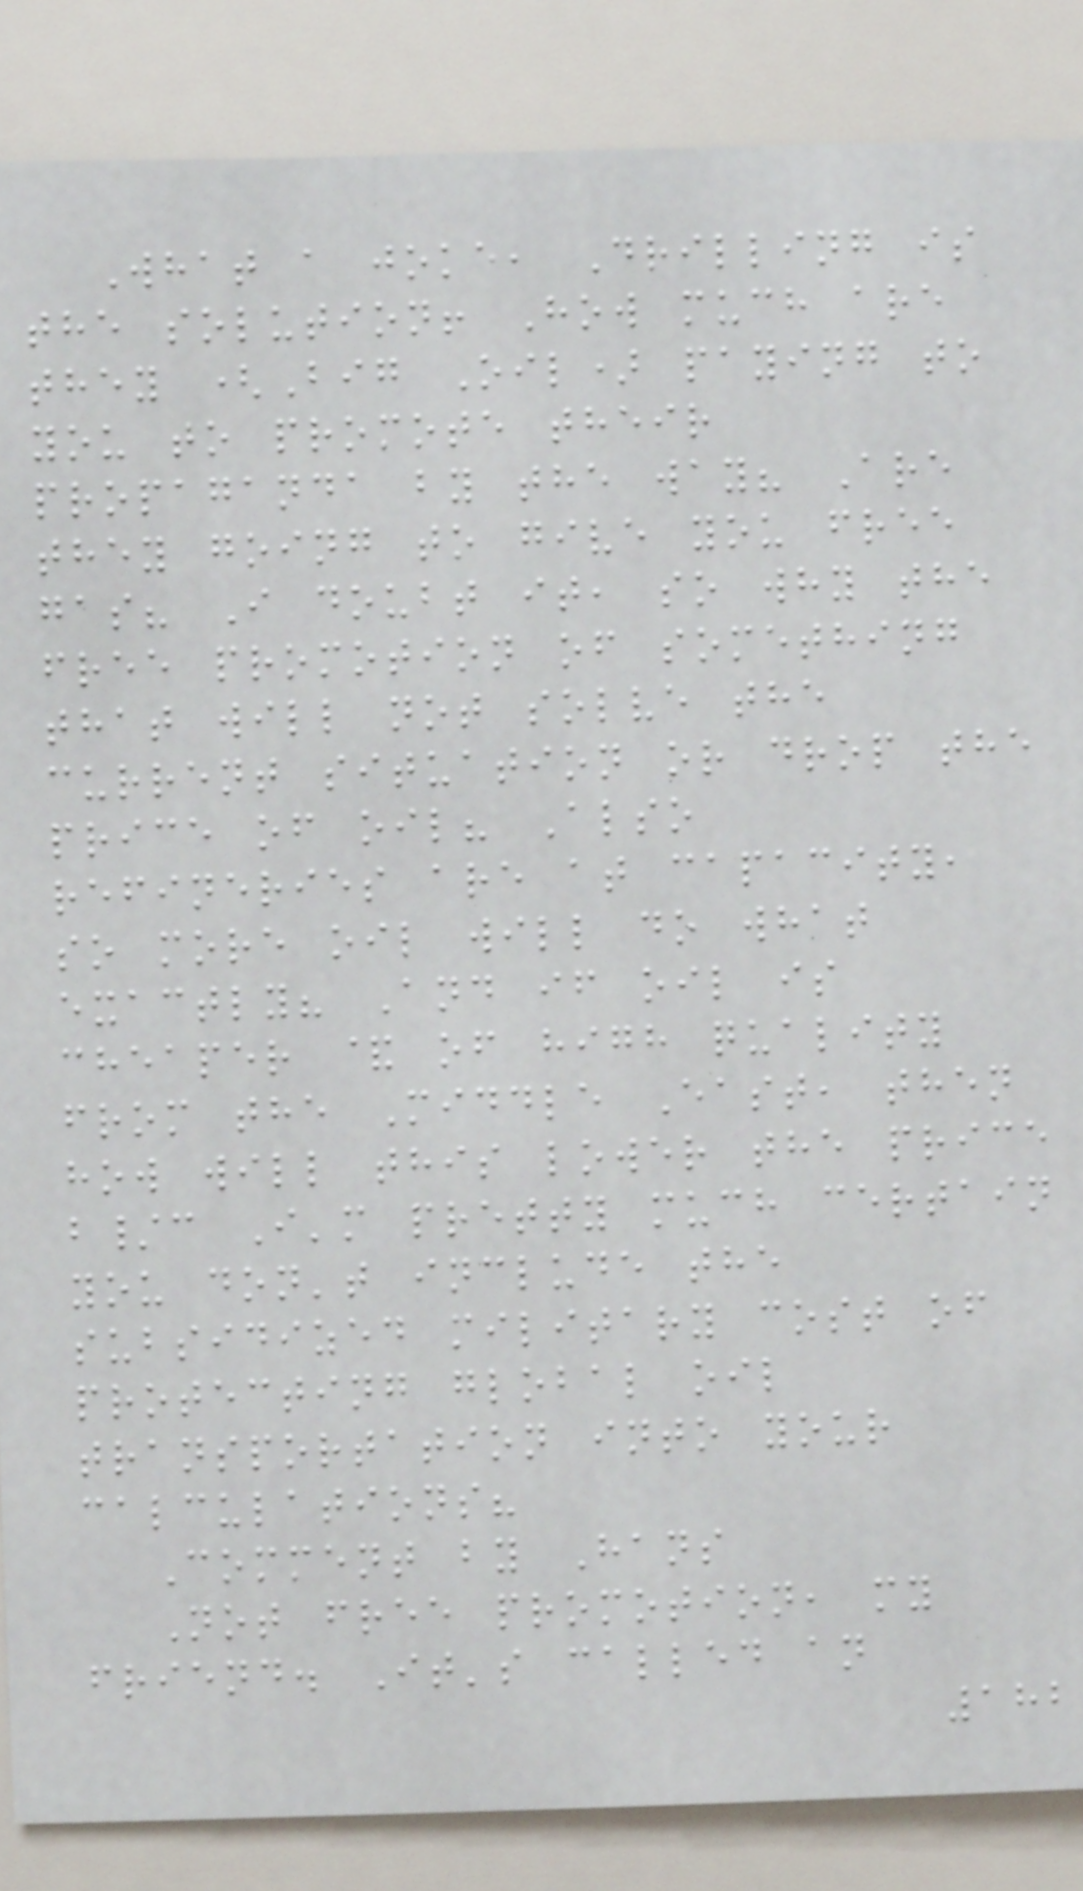What a joke, Drilling is
the solution! How much are
they (Big Oil) paying to
you to promote their
propaganda by the way? Are
they going to give you free
gas? I doubt it, so why the
free promotion of something
that will not solve the
current situation or drop the
price of oil? Also
refineries are at capacity,
so more oil will do what
exactly? And if oil is
cheaper & of high quality
from the Middle East, then
how will this lower the price
b/c I'm pretty much certain
you don't include the
subsidized military cost of
protecting global oil
transportation into your
calculations?
Comment by Hans
Not free promotion, my
friend. It's called an
182
